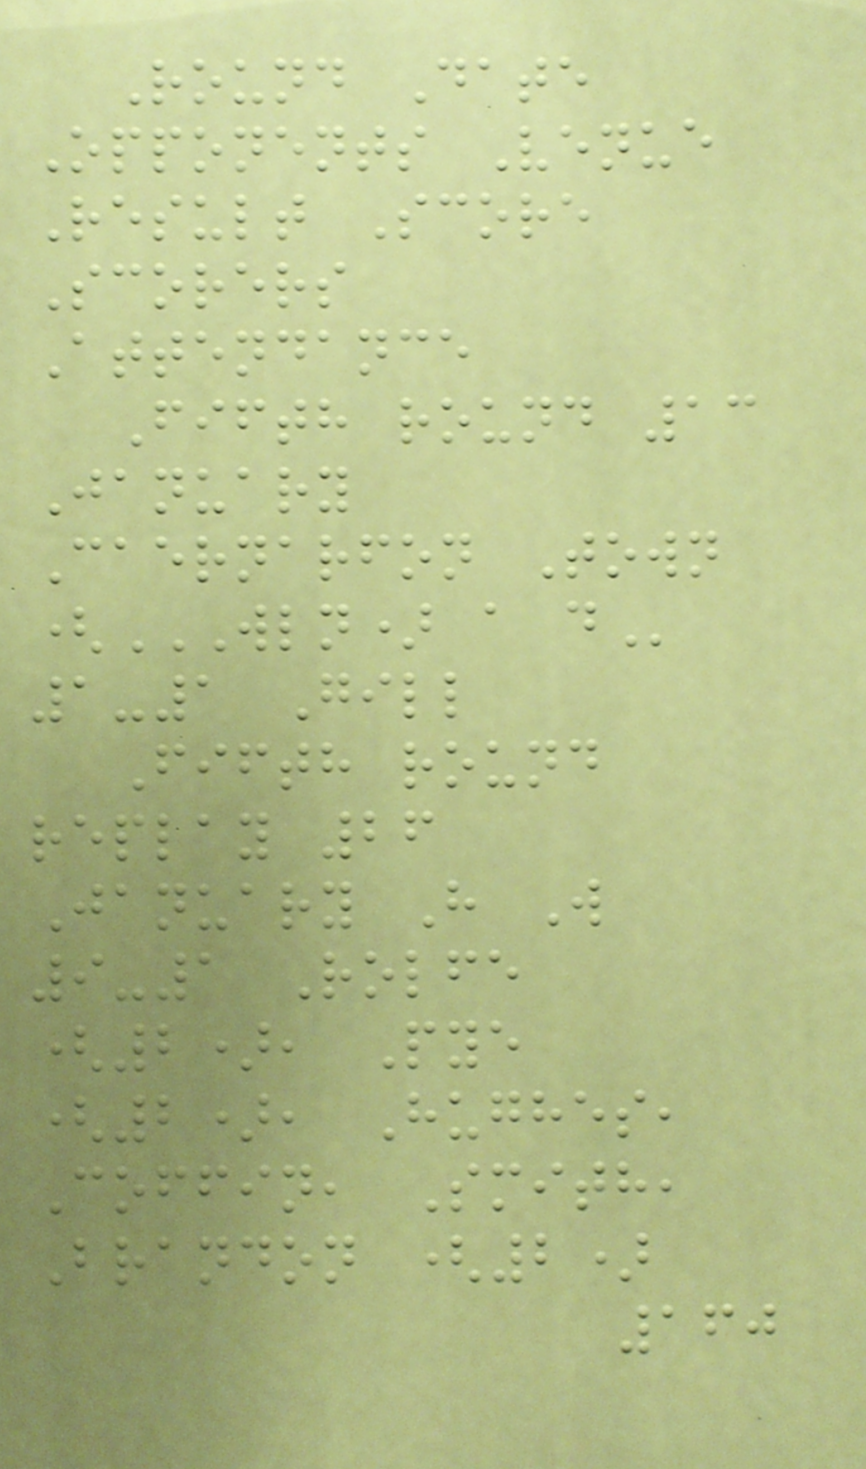Round Date
Opponents Venue
Result Score
Scorers
Attendance
Fifth round 13
January
Caernarfon Town
(WLN) A D
1-1 Gill
Fifth round
replay 26
January H W
9-1 Rolfe
(2), Pye
(2), Hughes,
Coffin, Smith,
Brandon (2)
160
